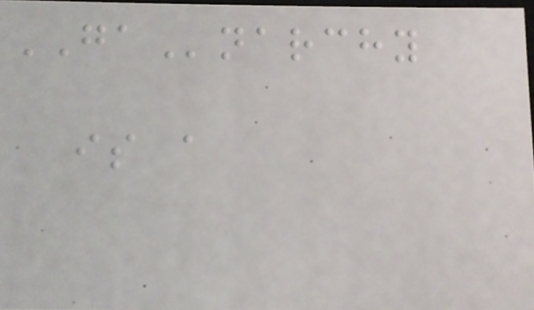GAnarchy
is a
